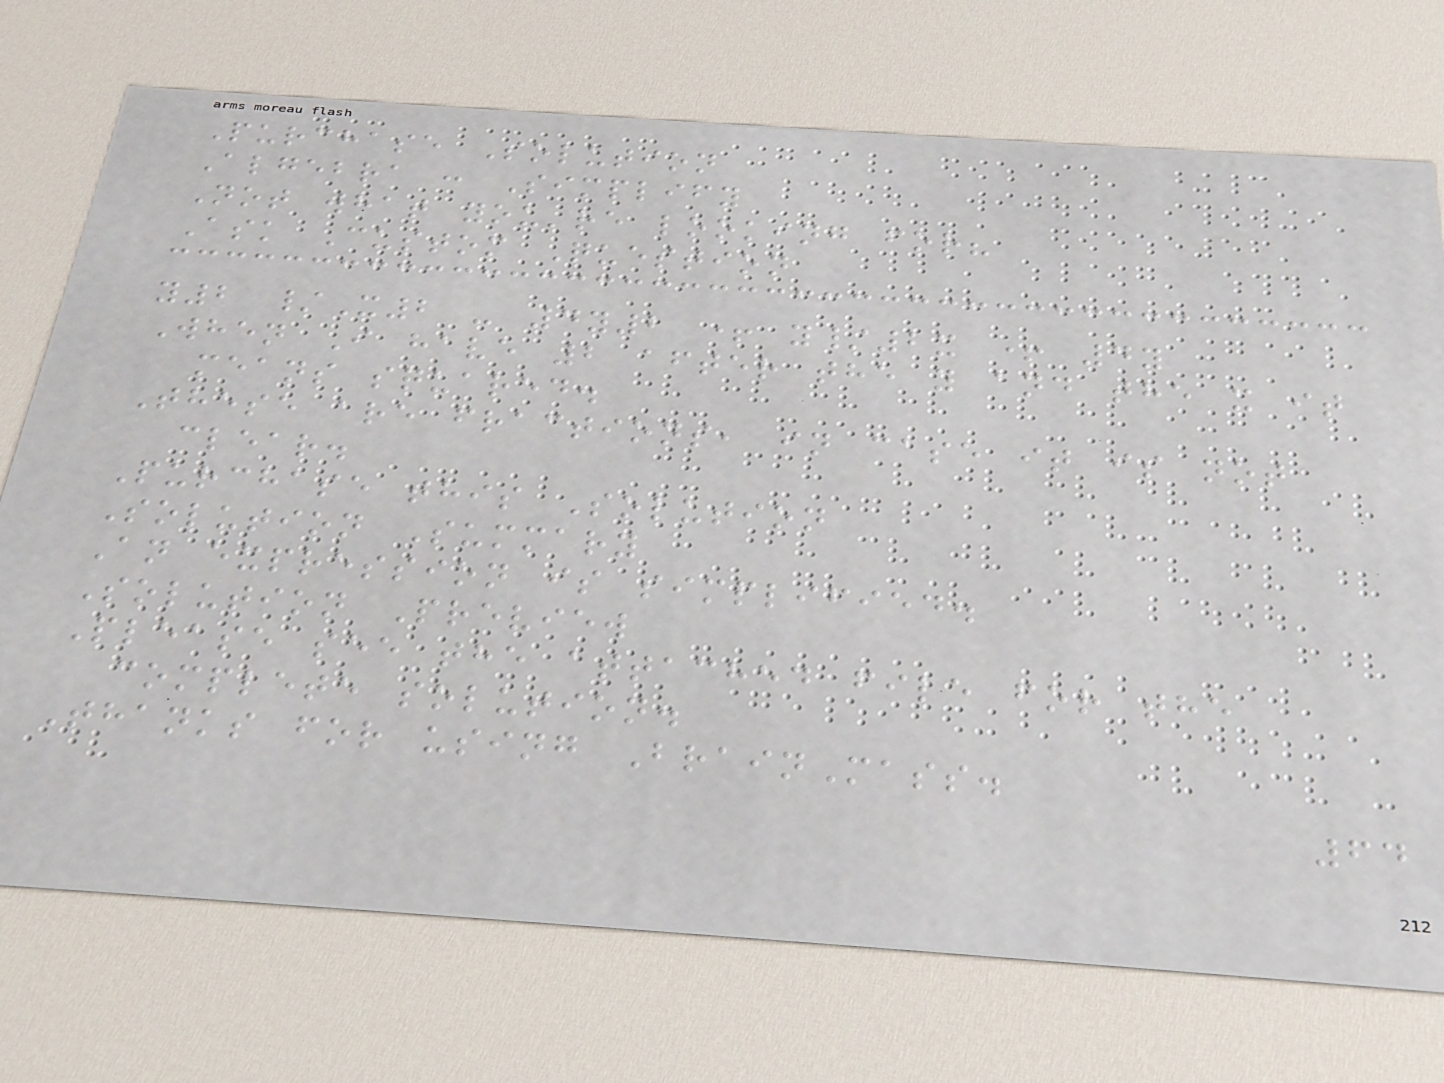Purchase Solution
Algebra : Simplify
Not what you're looking for?
Ask Custom Question
y2 /X2 - 4y2 + y/2x + 4y
When I have 2 after the y and the x it
means squared.
These are fractions, in case it is not
clear.
Purchase this Solution
Solution Summary
An expression is simplified.
Solution Preview
Please see the attached file for the
complete solution.
Thanks for using BrainMass.
64
